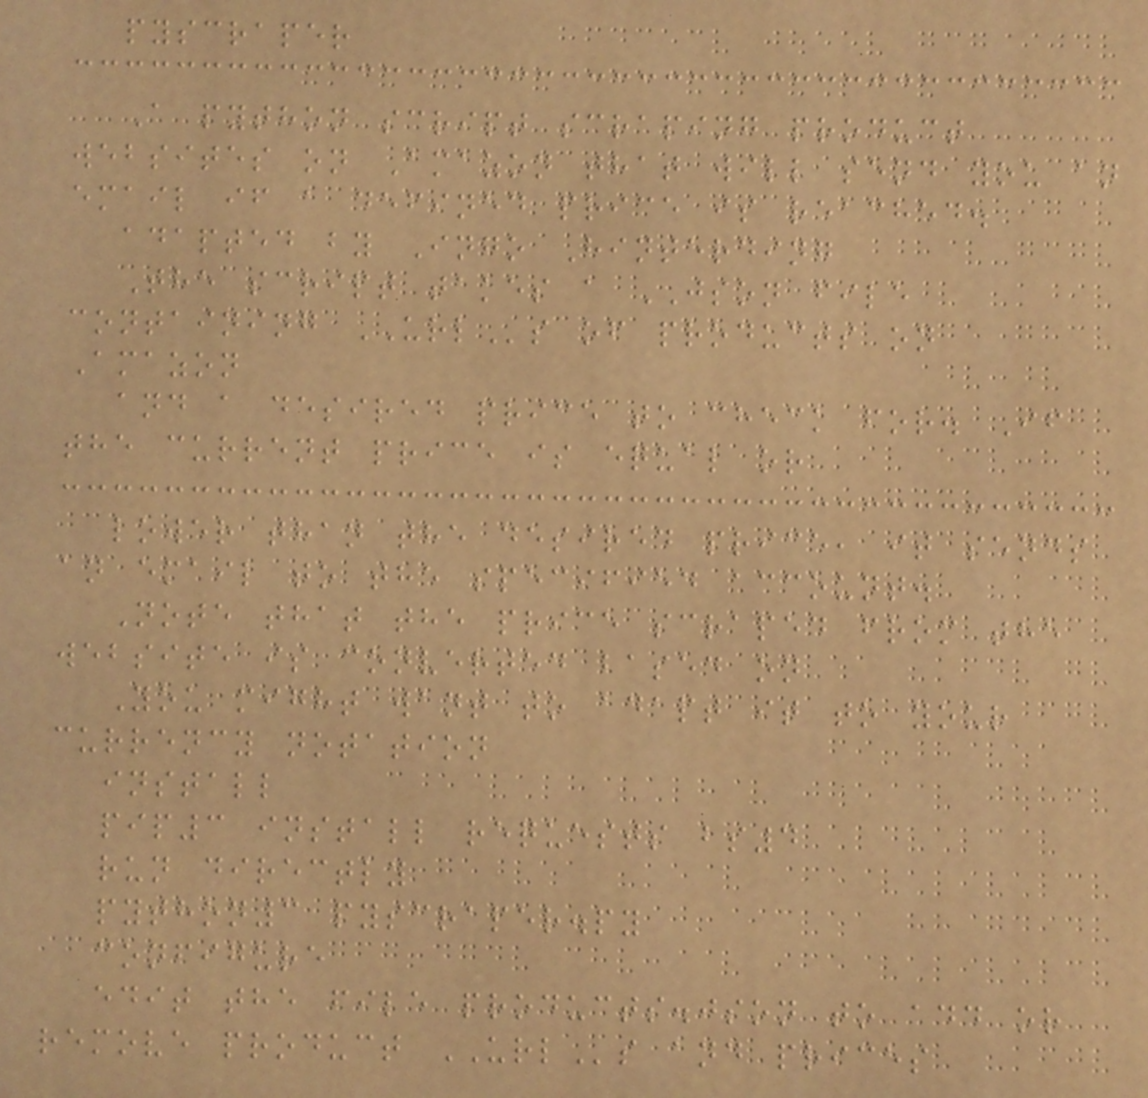pyscraper
A python script scraping product
websites on Amazon that will send you an
email if a defined price is reached.
adapted by Ingo Hinterding
The script takes a JSON file
containing URLs of products on
Amazon
and a desired price to check for. If
the current price is equal or
lower than the desired price, it sends
an email to the specified account.
Note that the price scraped from the
website is converted based on
You might want to adapt it to your
currency notation
install
pip3 install requests bs4
run directly
python3 pyscraper.py
configure
edit the file products.json to add or
remove product URLs and prices
